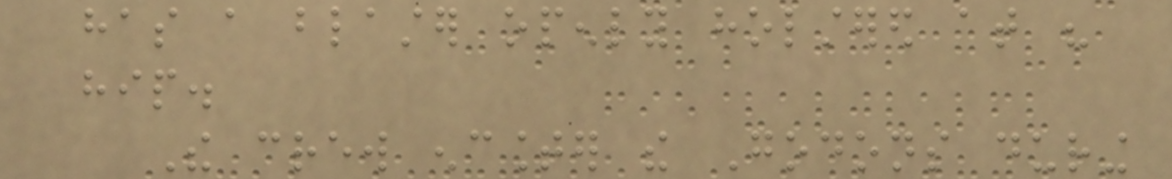has a blaster openly holstered at his
hip.
The crew encounter the Godons during
